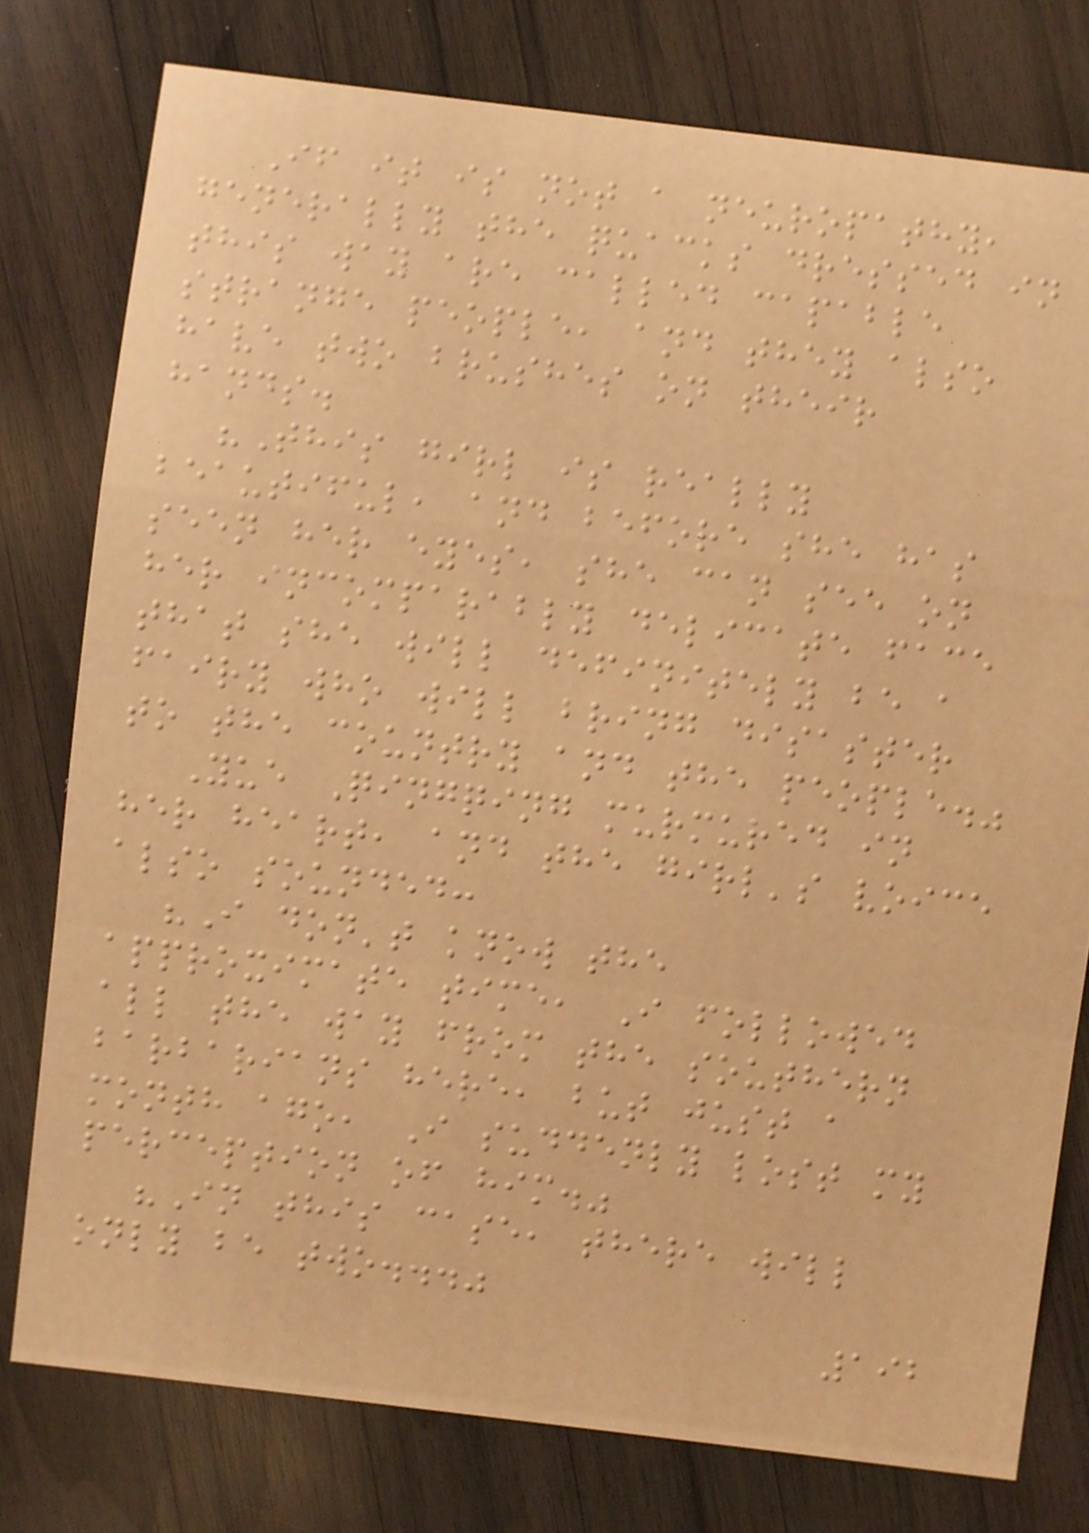If it is not a neuropathy,
generally the quacks dressed in
this way are called capable
strange people, and they also
have two brushes on their
hands.
"This girl is really
beautiful, and before she has
seen her eyes, she can see on
her incomparably delicate face
that she will definitely be a
fairy who will bring disaster
to the country and the people."
Yue Qingqing murmured in
her heart, and the girl's voice
also sounded:
"I don't know the
approximate time, I followed
all the way from the southern
barbarians here, but just a
month ago, I suddenly lost my
perception of him."
"In this case, there will
only be two..."
192
